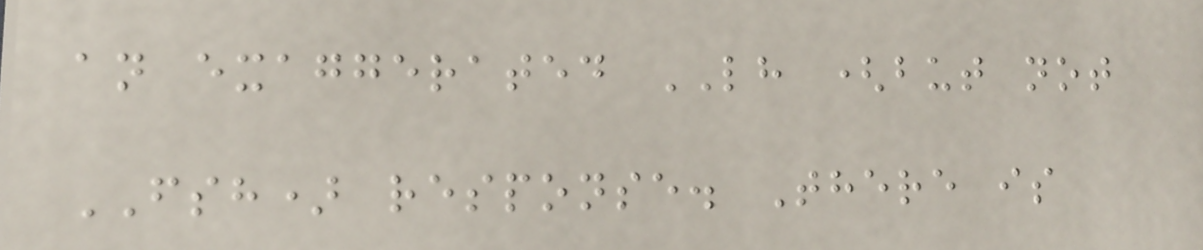an exaggerated LH (but not
FSH) response. There is
